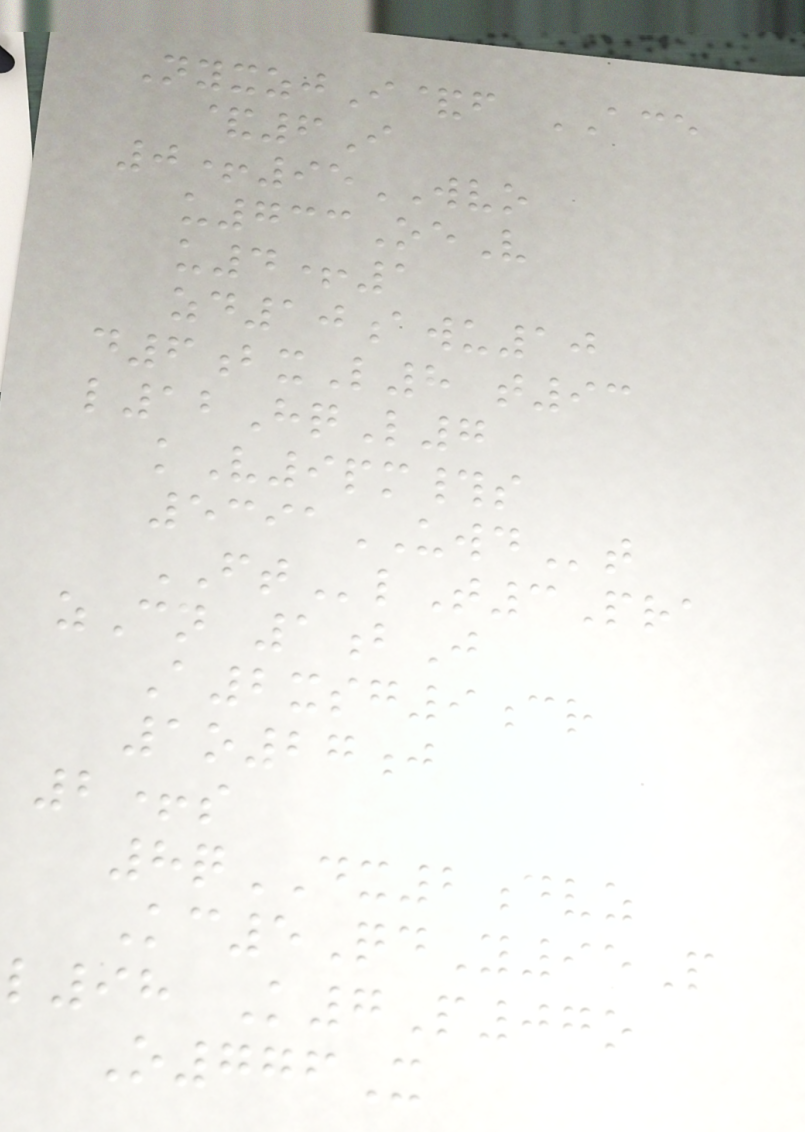NyxzjI&f ACE
&6I
0+95WVO
u733OeV
u4+1
zd10awu10
d6bxL8 t93
l12HqL7
kV9pm#s
5391UWDt
FTlT3Pra
zCn 1bJ
A2xsg9cr
1o27j
2+s
8qDX2dvz
Kc5QdY95P
l98 K7P07o
O776X
